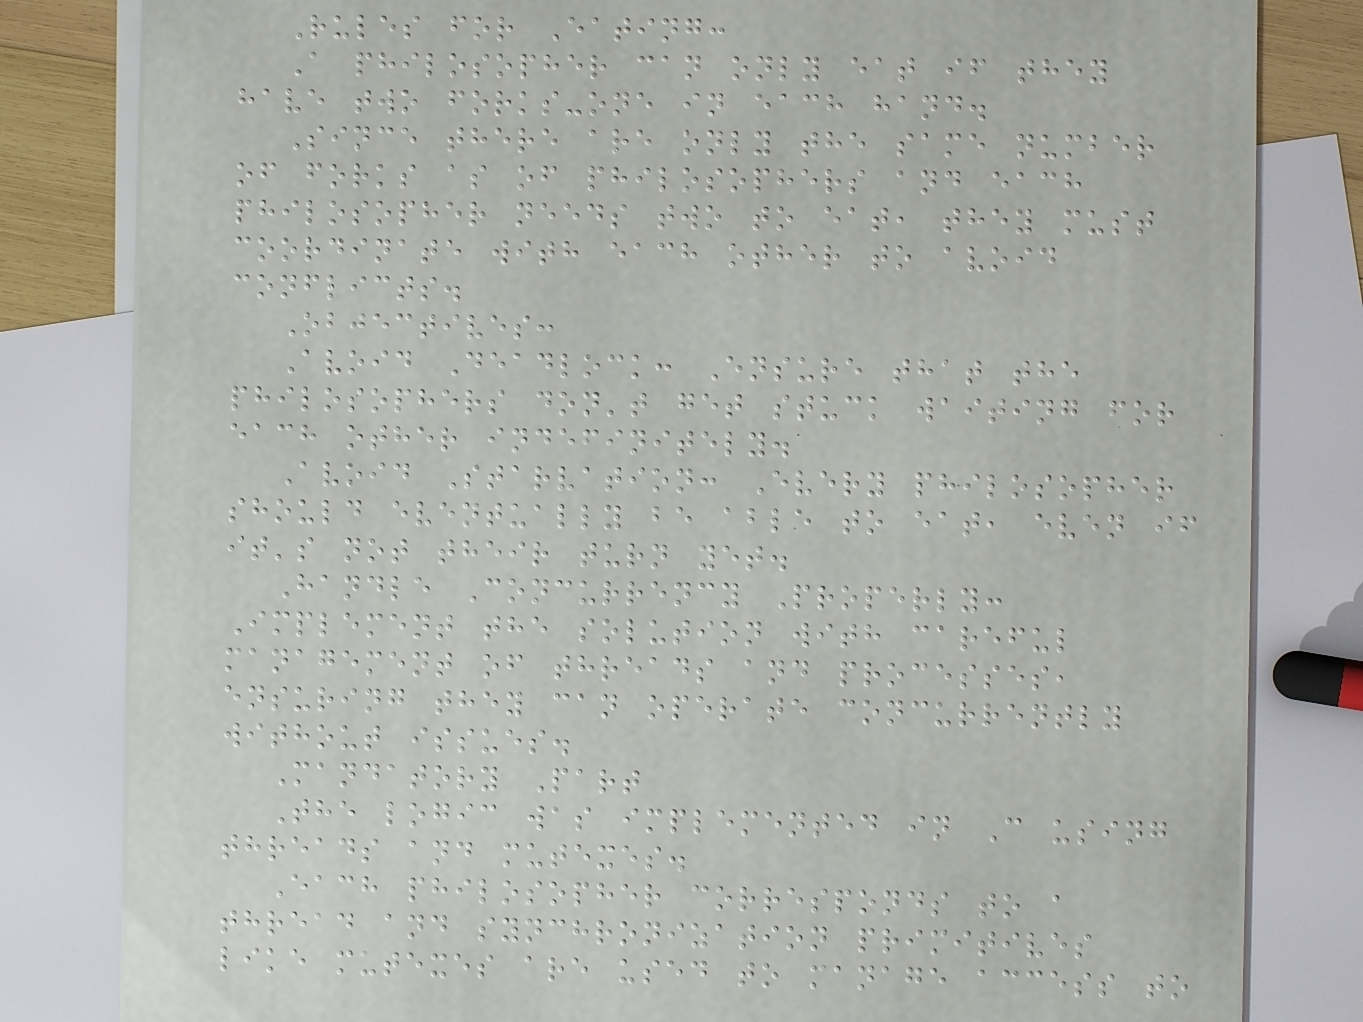Rules for Eating:
A philosopher can only eat if they
have two forks-one in each hand.
Since there are only the same number
of forks as of philosophers and each
philosopher needs two to eat, they must
coordinate with each other to avoid
conflicts.
Objectives:
Avoid Deadlock: Ensure that the
philosophers don't get stuck waiting for
each other indefinitely.
Avoid Starvation: Every philosopher
should eventually be able to eat, even if
it's not their turn yet.
Handle Concurrency Properly:
Implement the solution with careful
management of threads and processes,
ensuring they can operate concurrently
without issues.
Mandatory Part
The logic was implemented in C using
threads and mutexes.
Each philosopher corresponds to a
thread and synchronization primitives
like mutexes are used to manage access to
